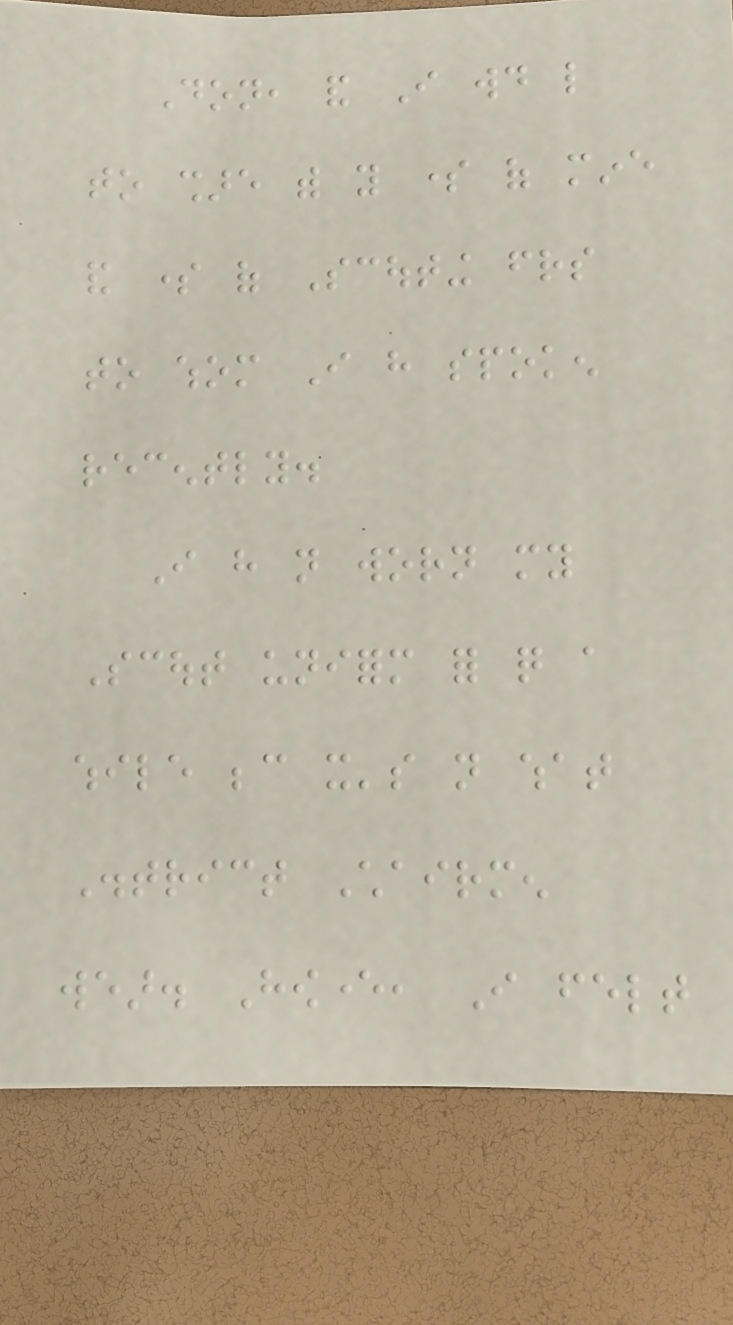Don, and I would like
to share with you some of mine
and some of Scouting friends
to whom I have spoken
recently.
I have not worn my
Scout uniform for quite a
while because it's not what
District Chairmen
wear. However, I felt
